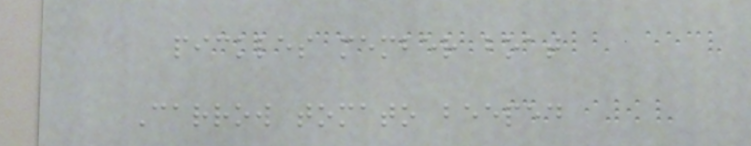pickles member boat
Carrow tomato beeped
